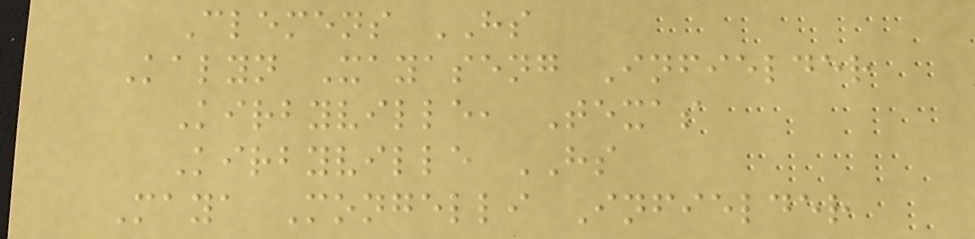Clemens HS
Kalyn Xayaseng Infielder
Kirbyville, Texas
Kirbyville HS
Maya Mongelli Infielder
